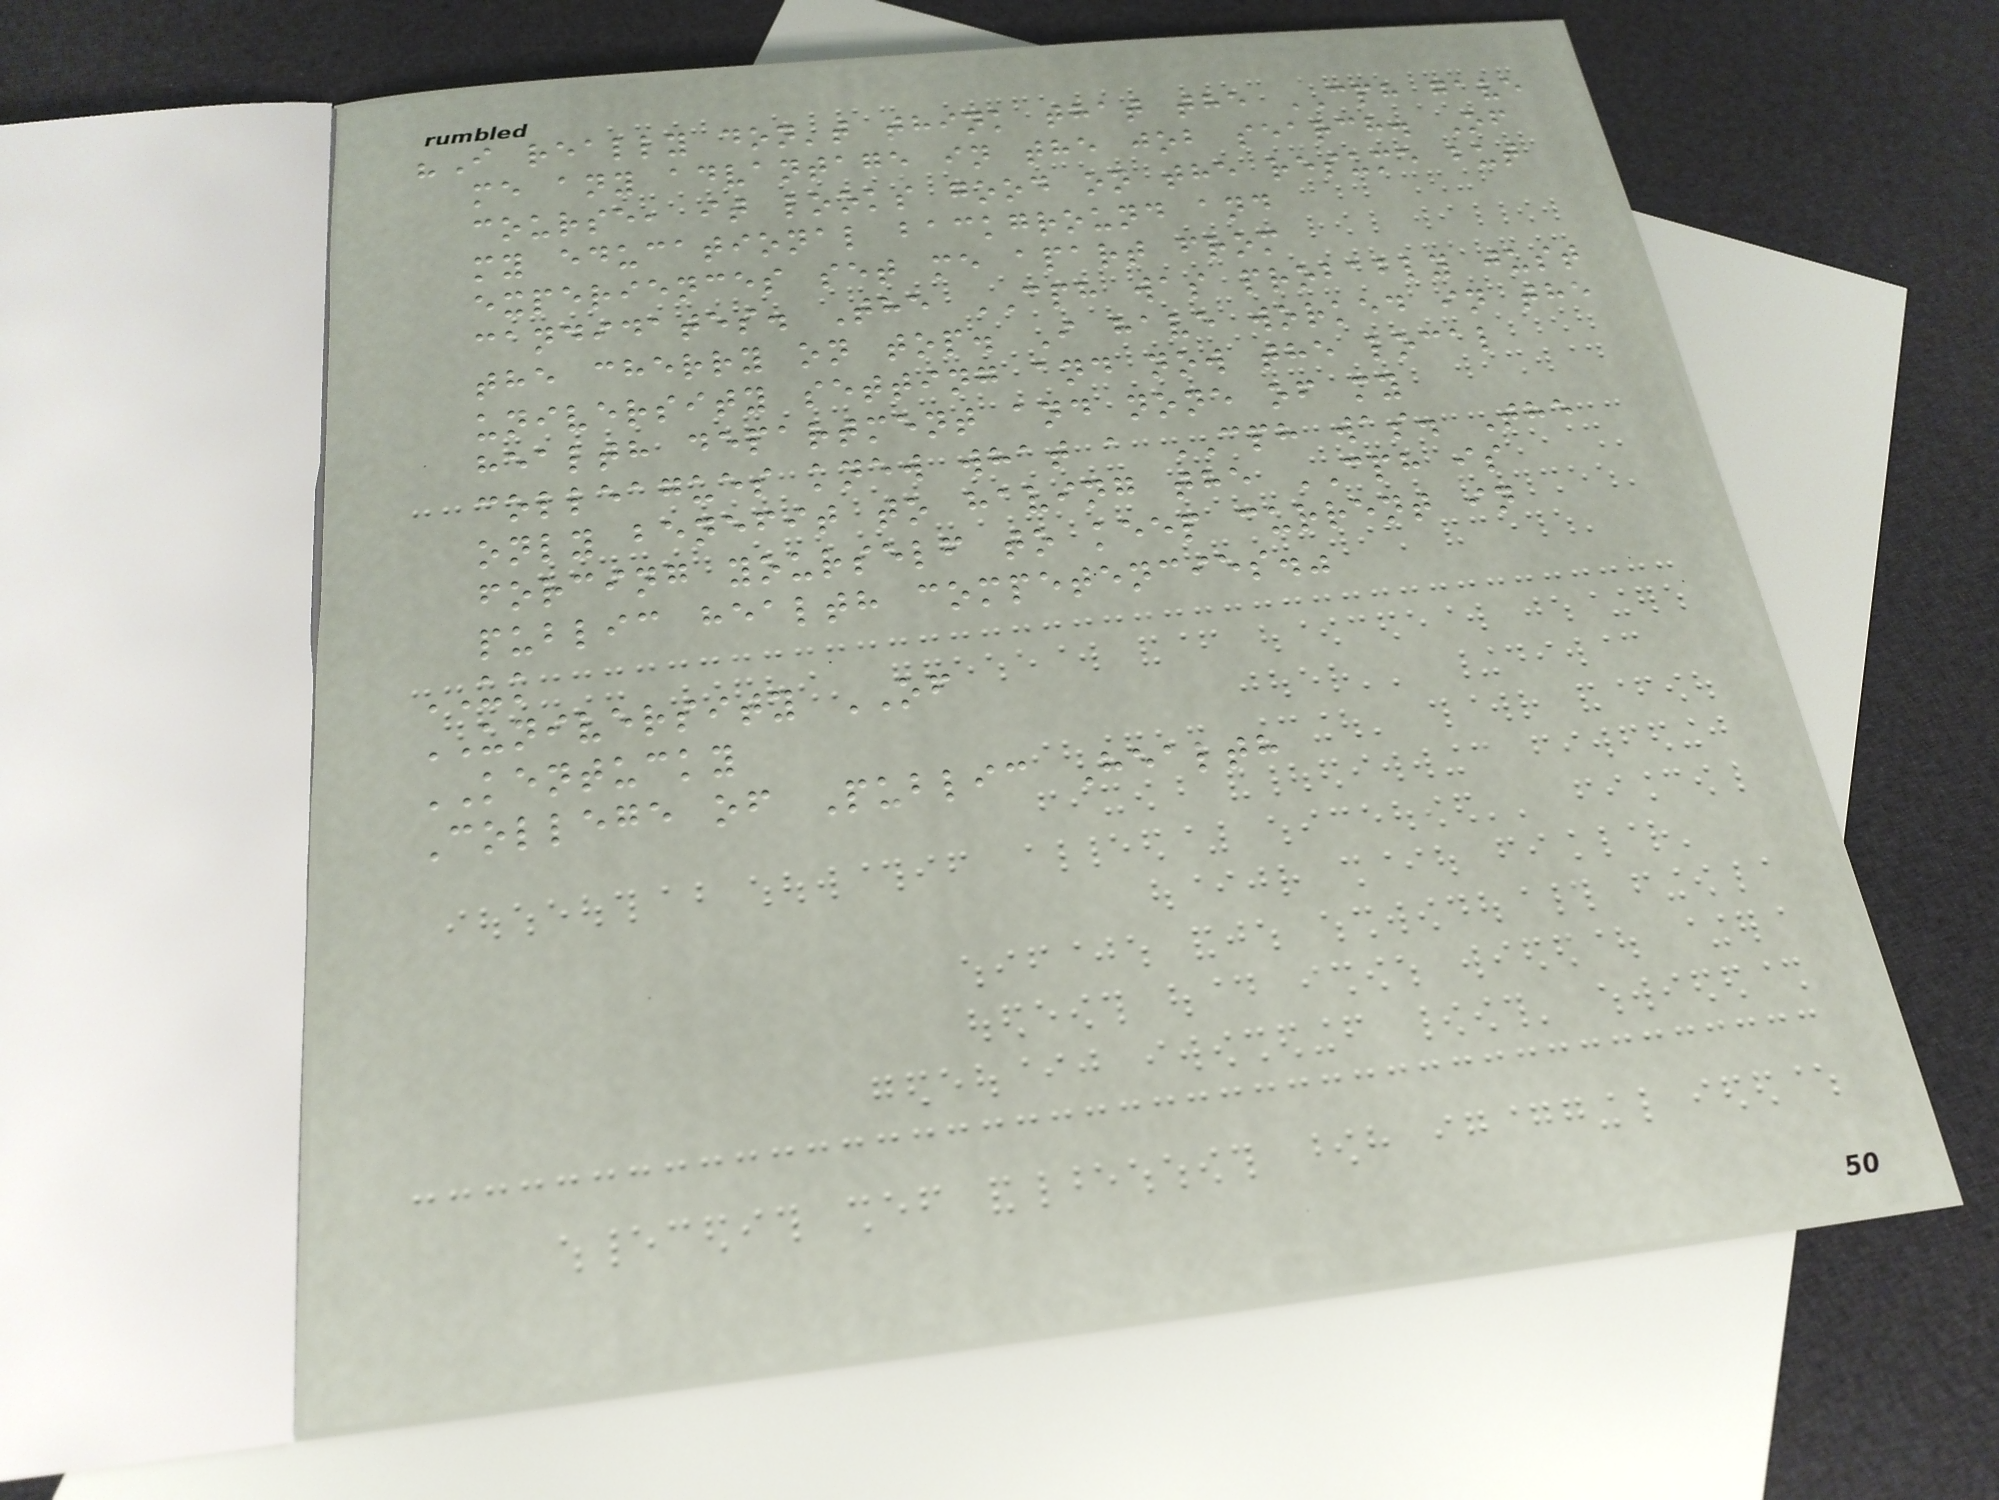"I really don't think that the CPH gave
me any advantage in the job search. Of
course, it looks good on the resume but
my educational background and
experiences set me apart from
candidates. The CPH was probably just
the cherry on top. I have worked in the
university setting and now the local
health department and none of my
colleagues knew what a CPH was. The
only benefit to having the CPH is
forcing yourself to keep current in
public health competencies."
UK
UNIVERSITY OF
KENTUCKY
College of Public Health
